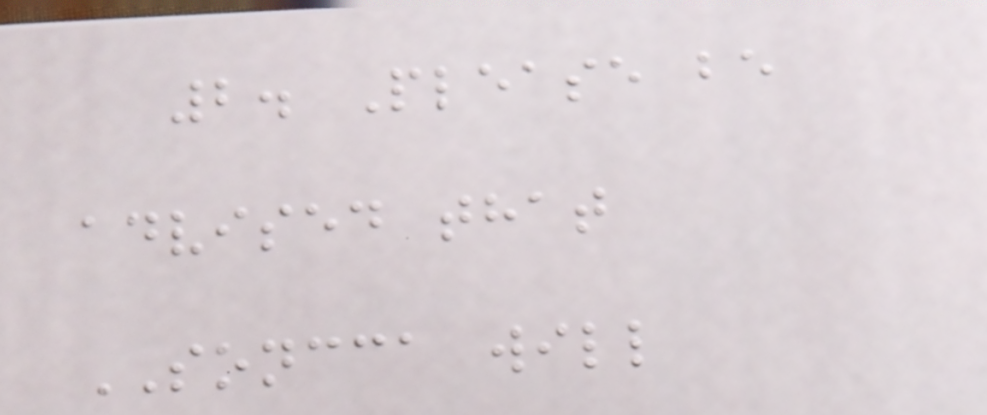2. Please be
advised that
SONCCA will
